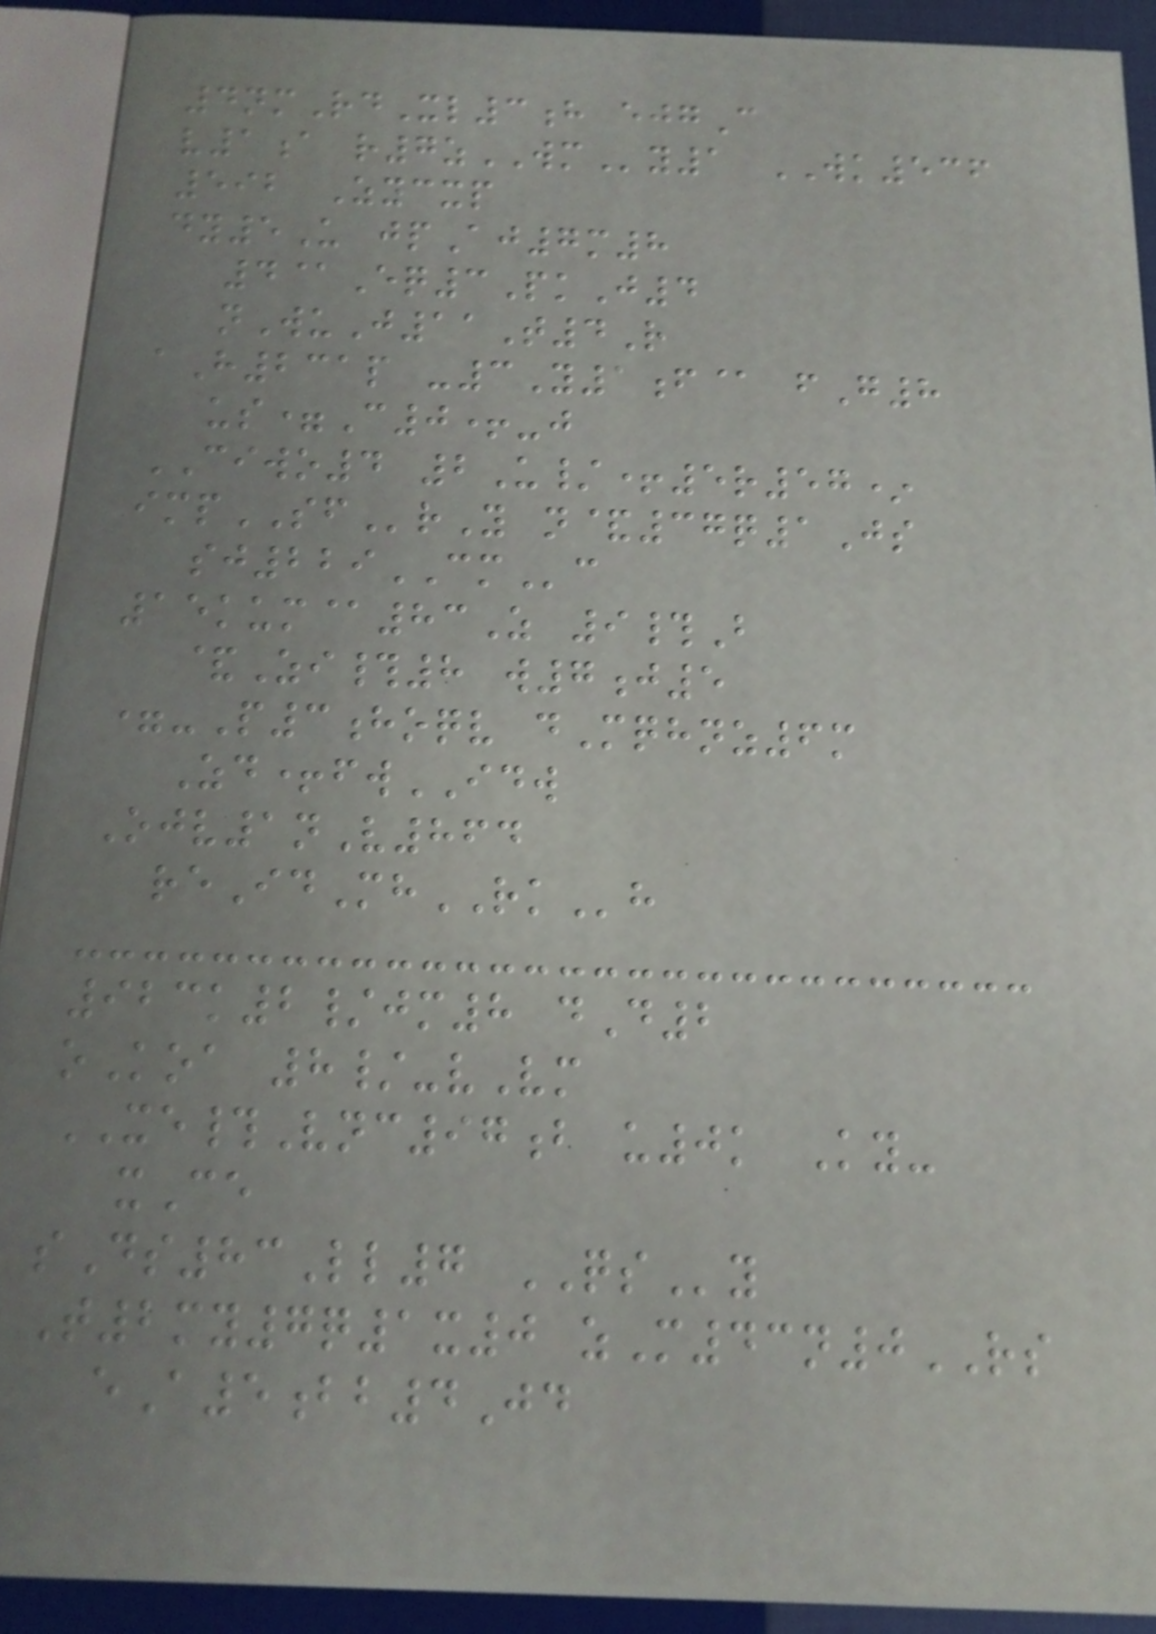4nmRdXl3h ejgC
v1a r7zWMy1 WK536
592 Zycxp
dy5U jpAj7m8
4@Eq3PkJ4
nWuJ11T4R
aH231p -3Y1f@ fG8
us=C0+-j
CIWO4 2U/+5r57*
impSFrY n&37q1Js
sj229CMc
15kum@83Z 9#B
&Zi#8 w7j5
=-P3hoqv dMqhnz6m
Zd+fwIDW
Ojv1nV864
reIdMhRKh
923k2/jm8 dD2
oKoa 8/-vVm
XE#Vnc97b u0k Ky-
xCe
sDs83Ll7 QSy
T2my7q1x0 zM43n0RS
eA5bb4Jd
